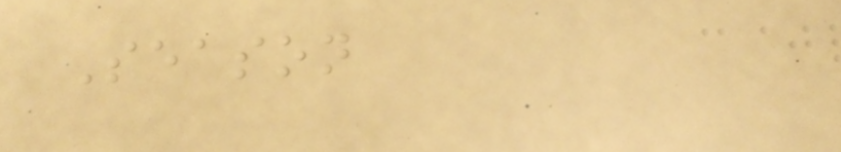Season
